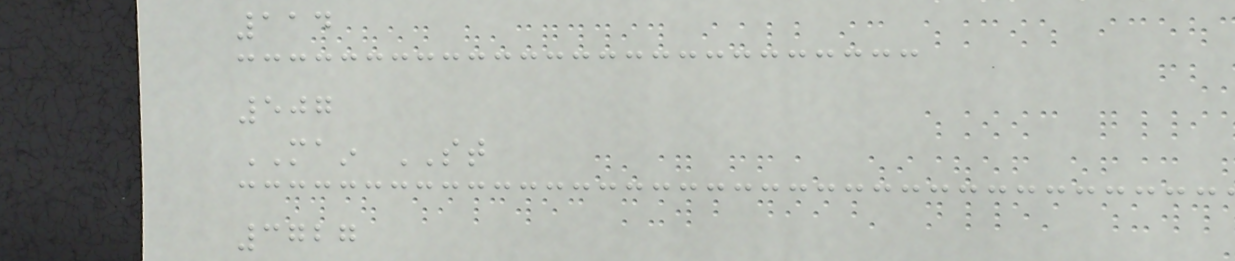114
507
MAIN ST
3727
